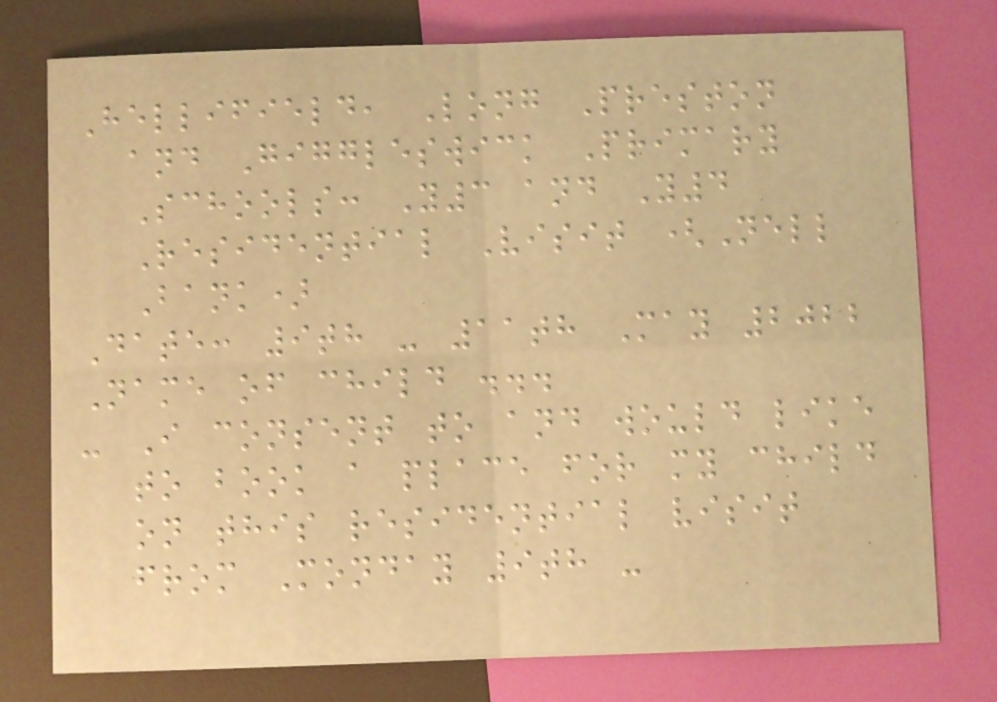Hellifield, Long Preston
and Giggleswick Primary
Schools: Y3 and Y4
Residential Visit (Nell
Bank)
Date: 9th - 11th May 2022
Name of child ...
- I consent to and would like
to book a place for my child
on this residential visit
from Monday 9th -
